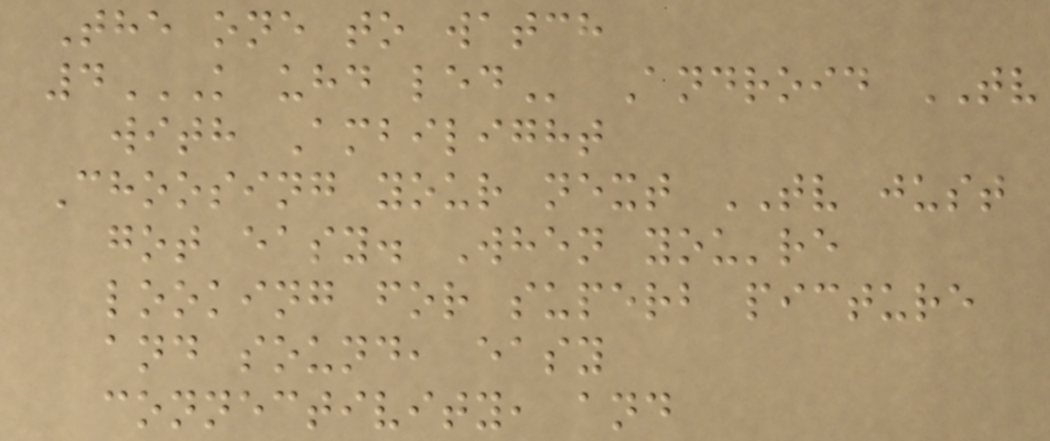The one to watch
4K UHD LED Android TV
with Ambilight
Choosing your next TV just
got easy. When you're
looking for superb picture
and sound, easy
connectivity, and
